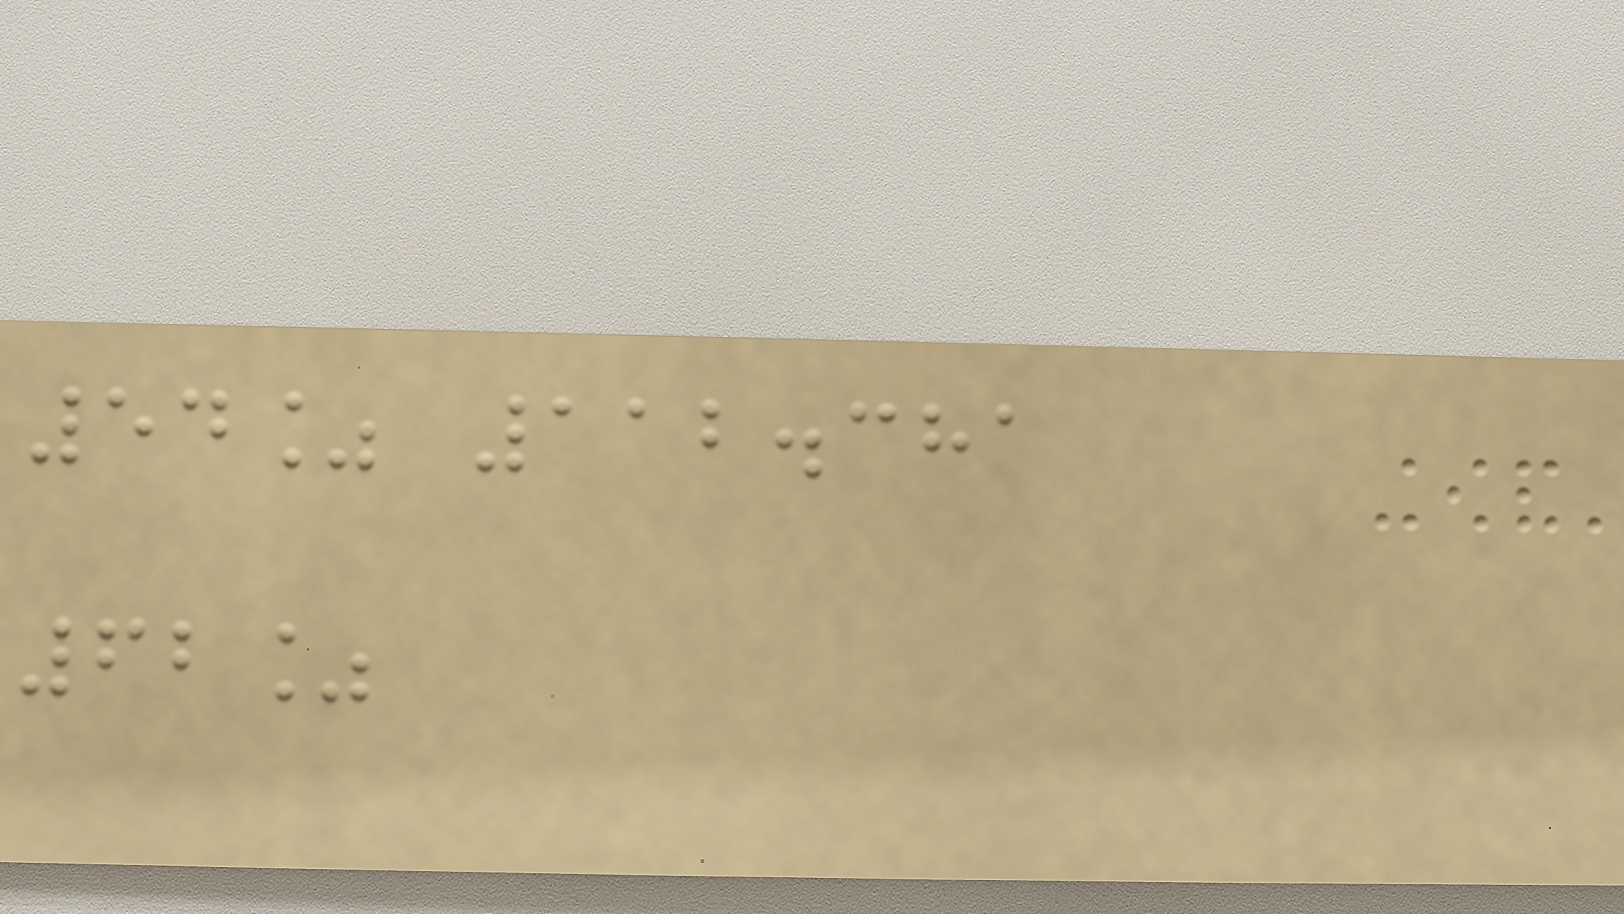54% 112.381
62%
